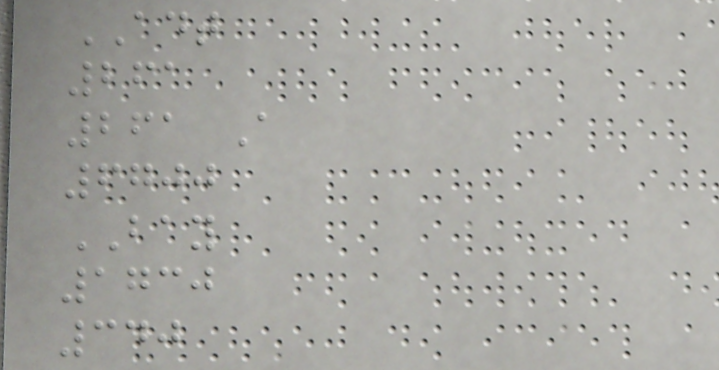ADT
261
261 A
6700
BAY
1730
340
